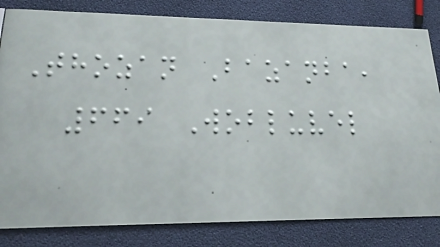Thozan Bazanba,
669 Wobluvel
